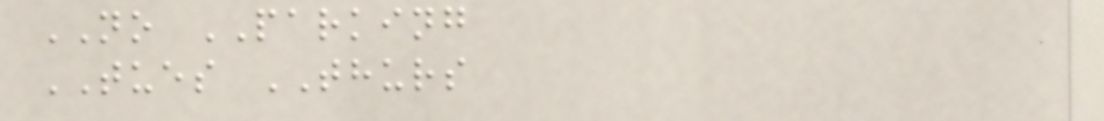NO PARKING
TUES THURS
